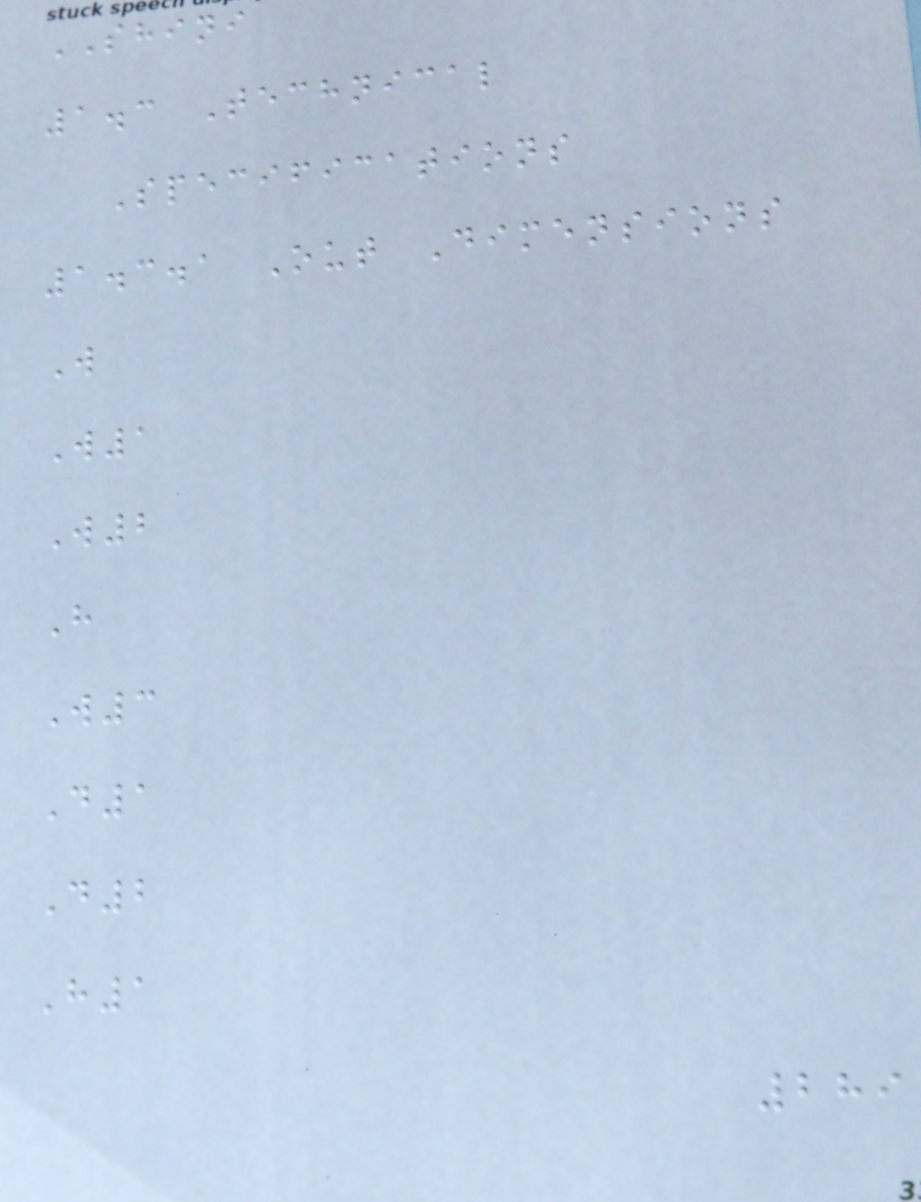SHINI
1.3 Technical
Specifications
1.3.1 Out Dimensions
W
W1
W2
H
W3
D1
D2
H1
289
